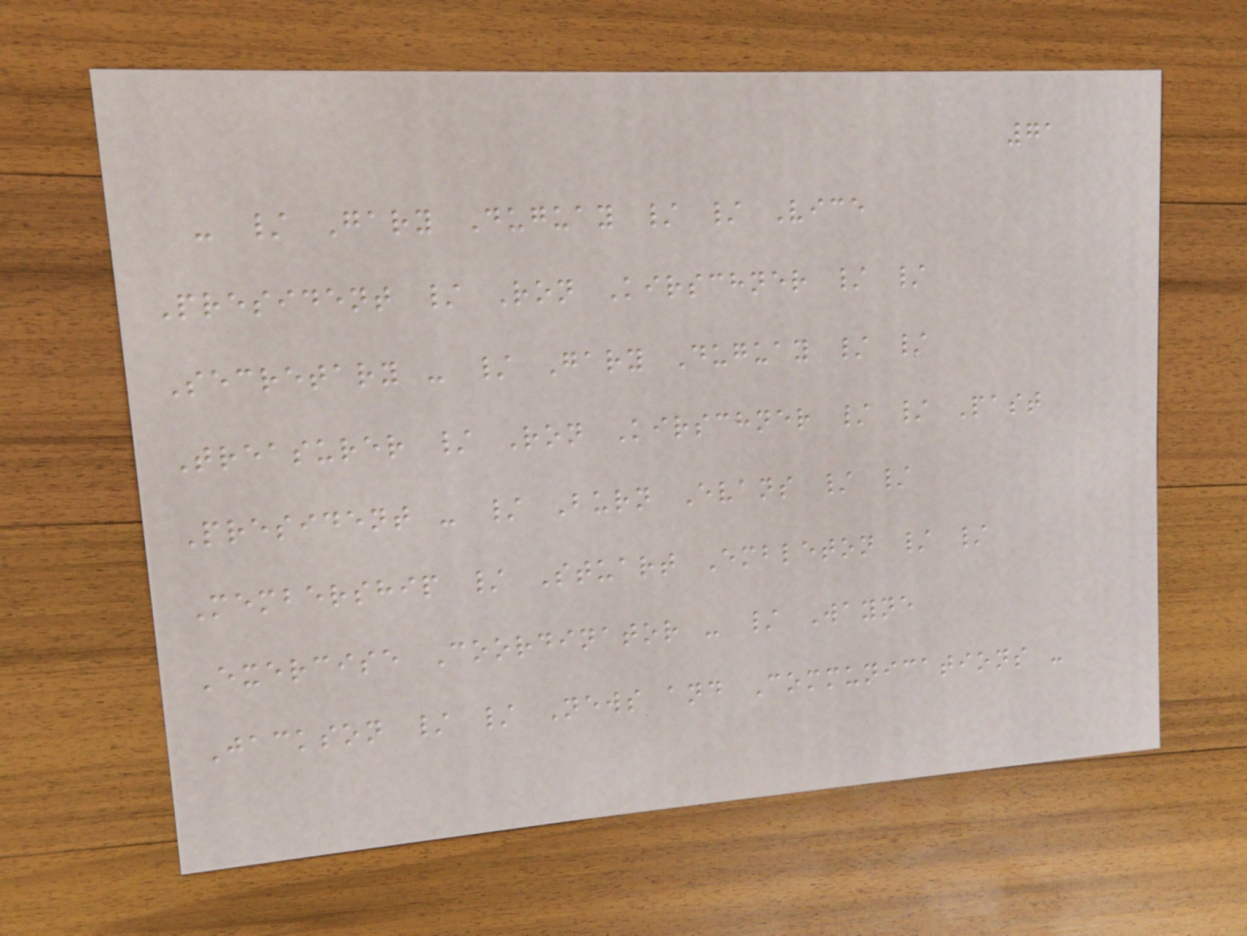71
- / Gary Duguay / / Vice
President / Ron Kirschner / /
Secretary - / Gary Duguay / /
Treasurer / Ron Kirschner / / Past
President - / Burn Evans / /
Membership / Stuart Embleton / /
Exercise Coordinator - / Wayne
Jackson / / News and Communications -
